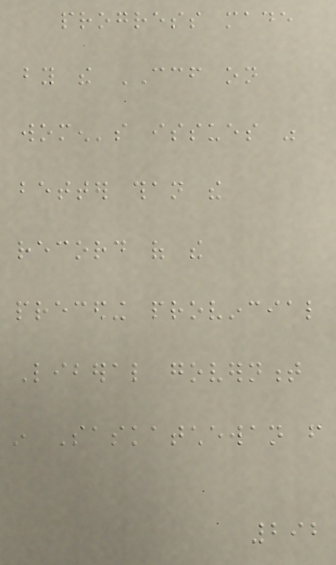progress made
by the CCF on
women's issues was
better than the
record of the
preceding provincial
Liberal government
in Saskatchewan from
292
